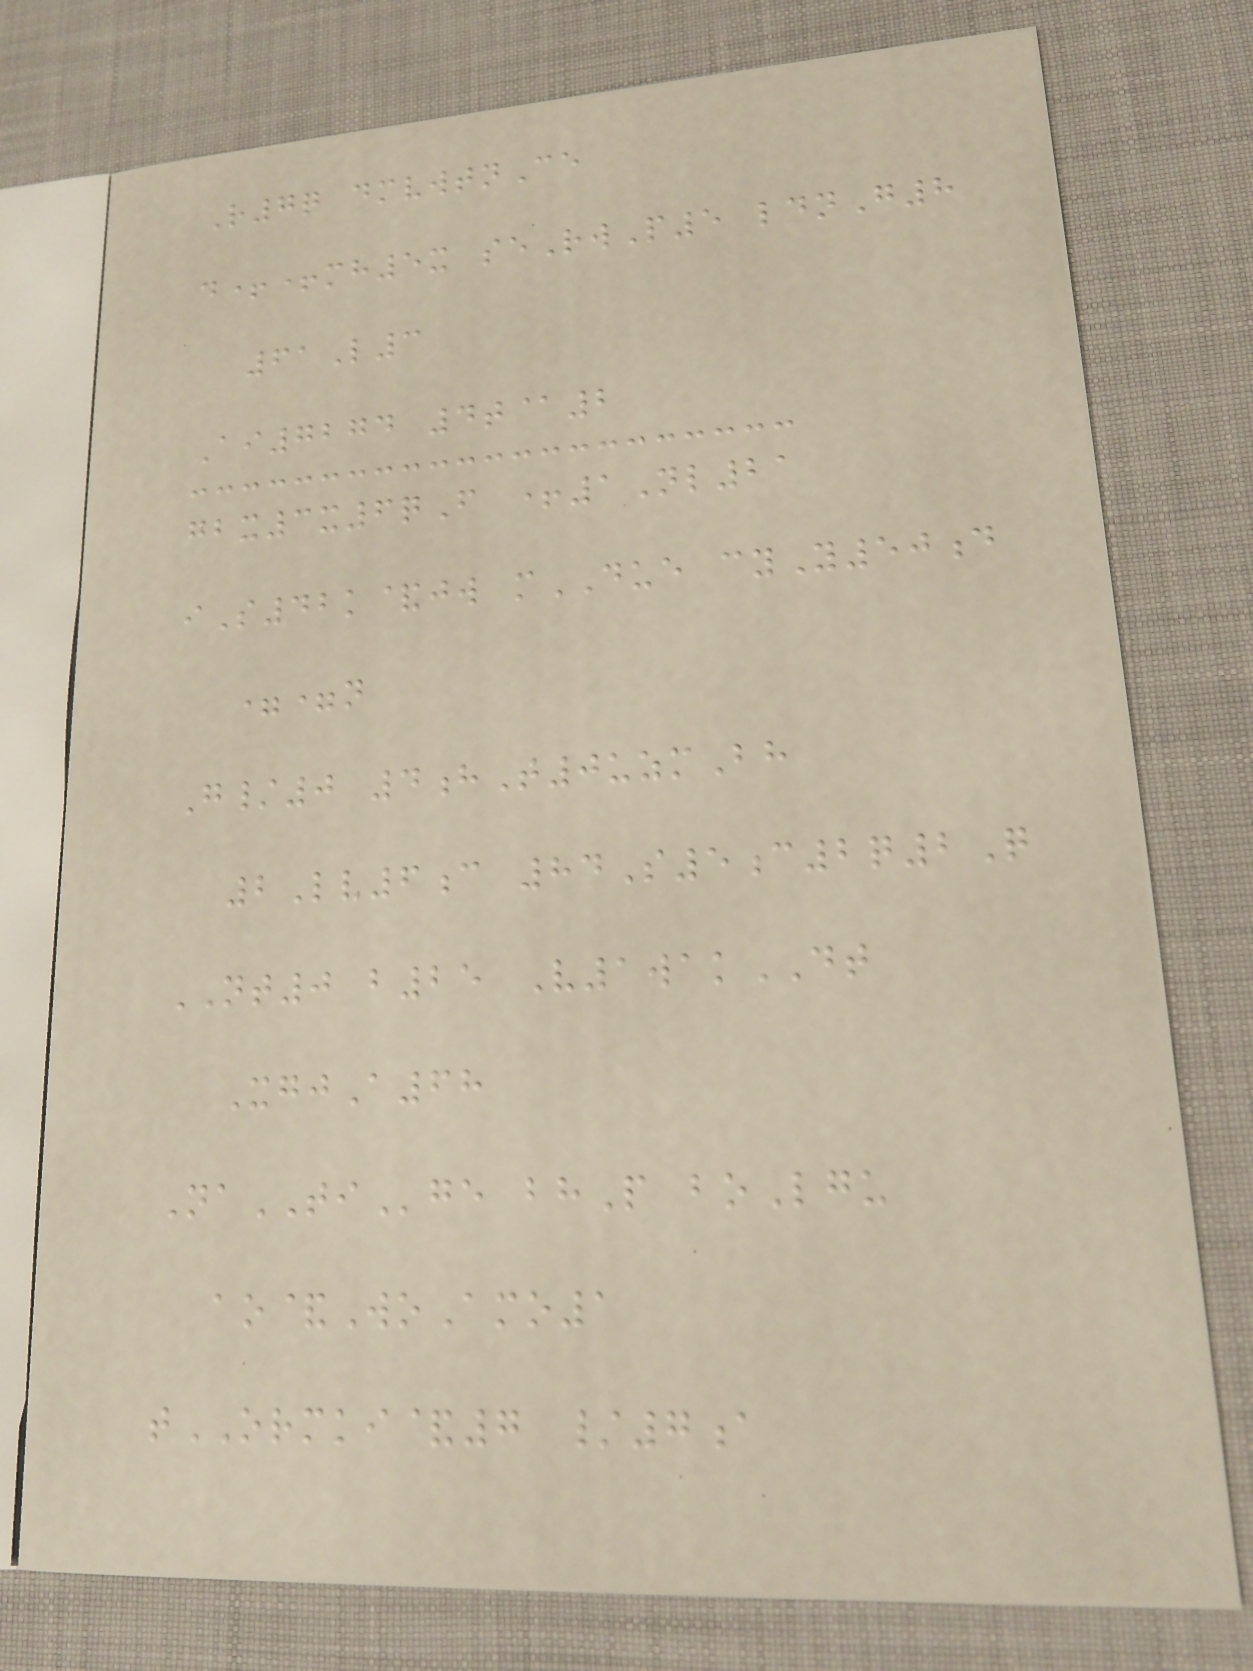R7q dmvwtnCe
d++mh5x seRwP5 ldnG8
61L3
Ai7274 4t@2
gbx3x6qF +1Nl21
iS42k&jw mDUE cyY50d
==n
G/0 4hT0uzmBh
2Lv6c 84S5c2q2Q
NT0 b25 V1wakDT
XgjA68
NaTIge bhP boLgu
ao&WoAmo1
tORMKI&7 /7a
